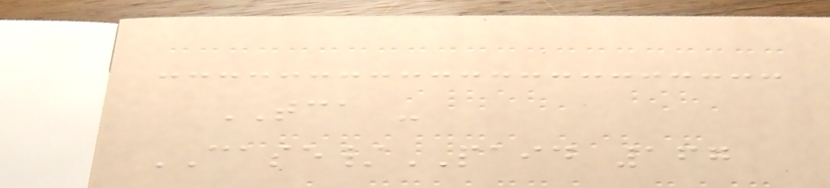TCA -
CASE/PAID 167
